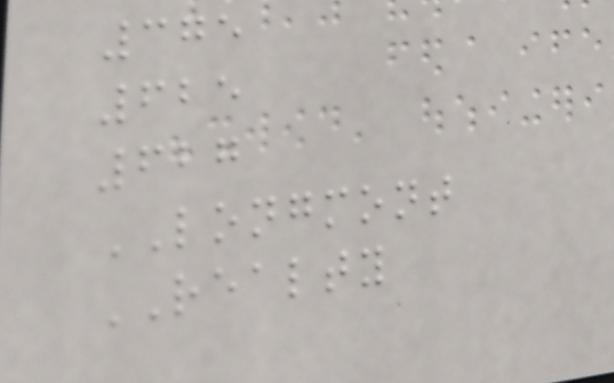375
625
627
LONGMONT
REALTY
